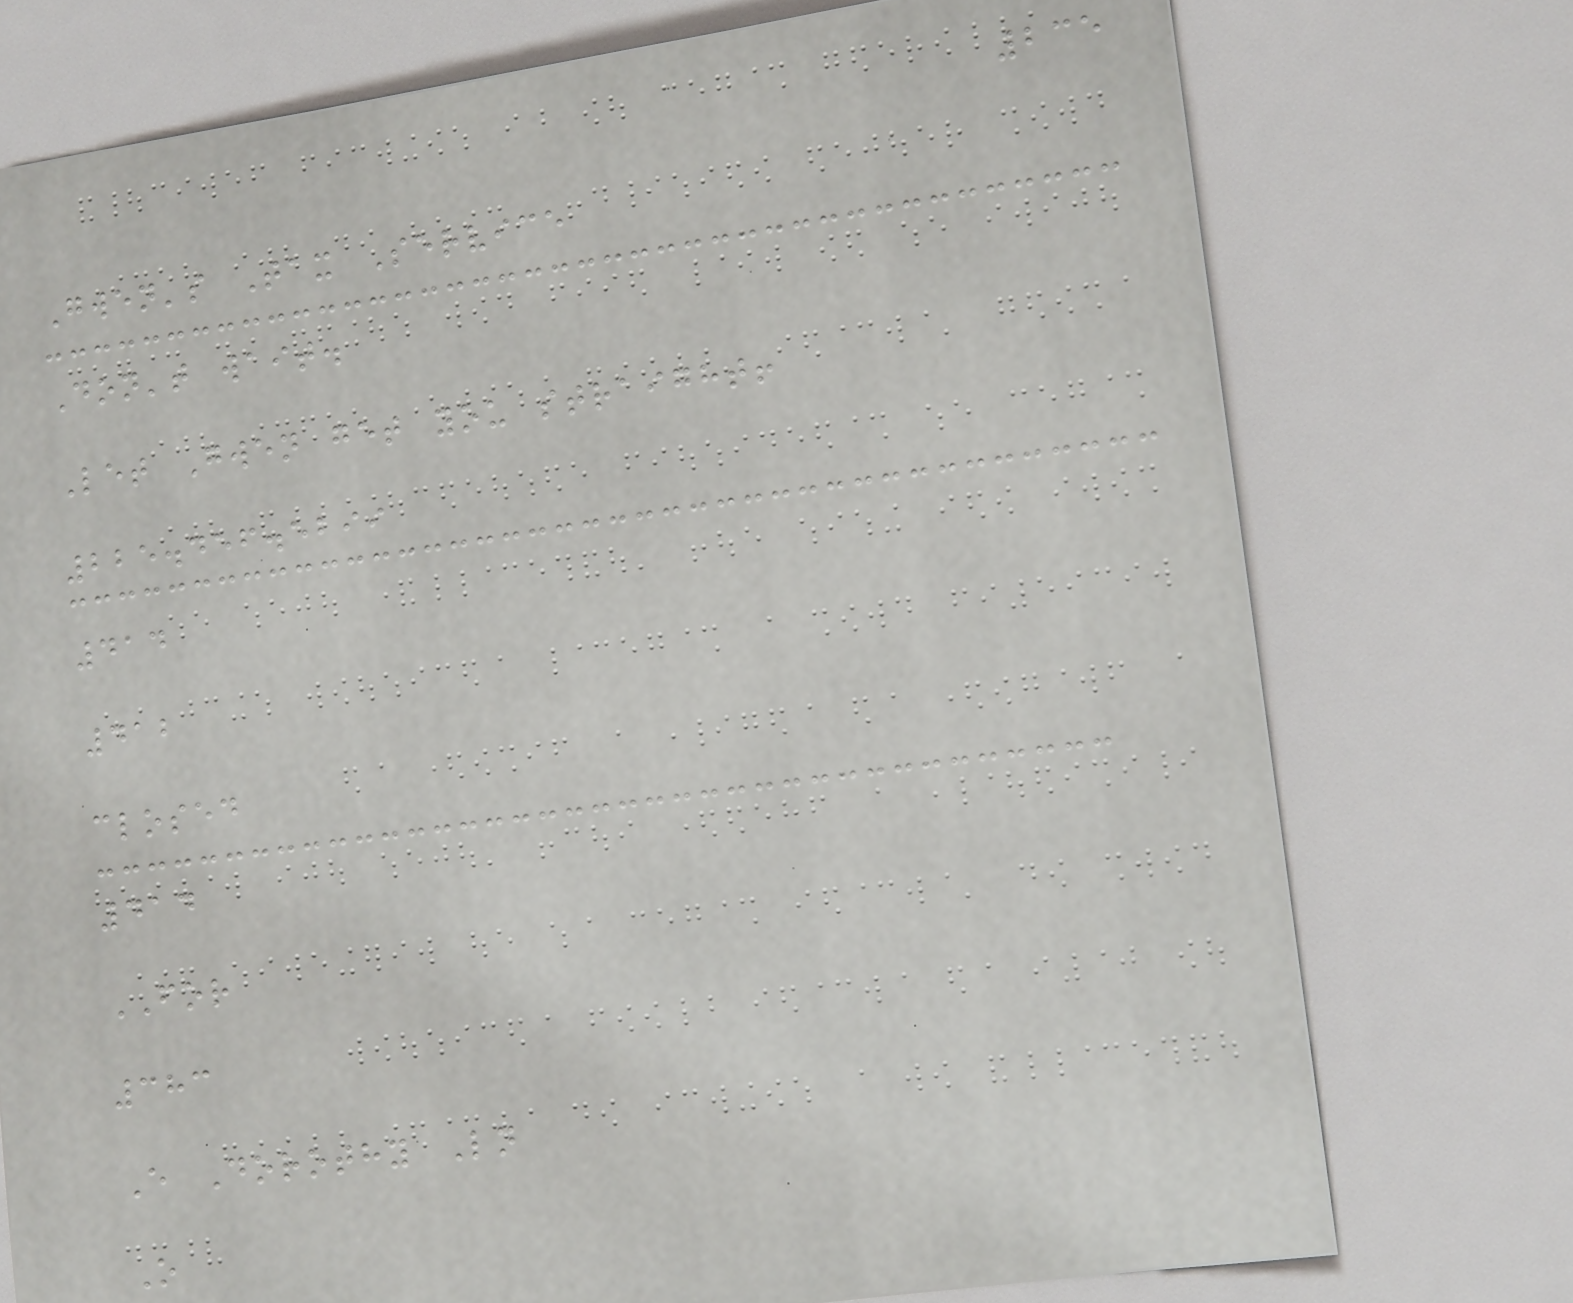235
Gwen's Tax Service
Don't wait.
Let Gwen get you straight!
225.456.5299
414
412
closed
414
FOR
383
E Dorothy Ln
O
